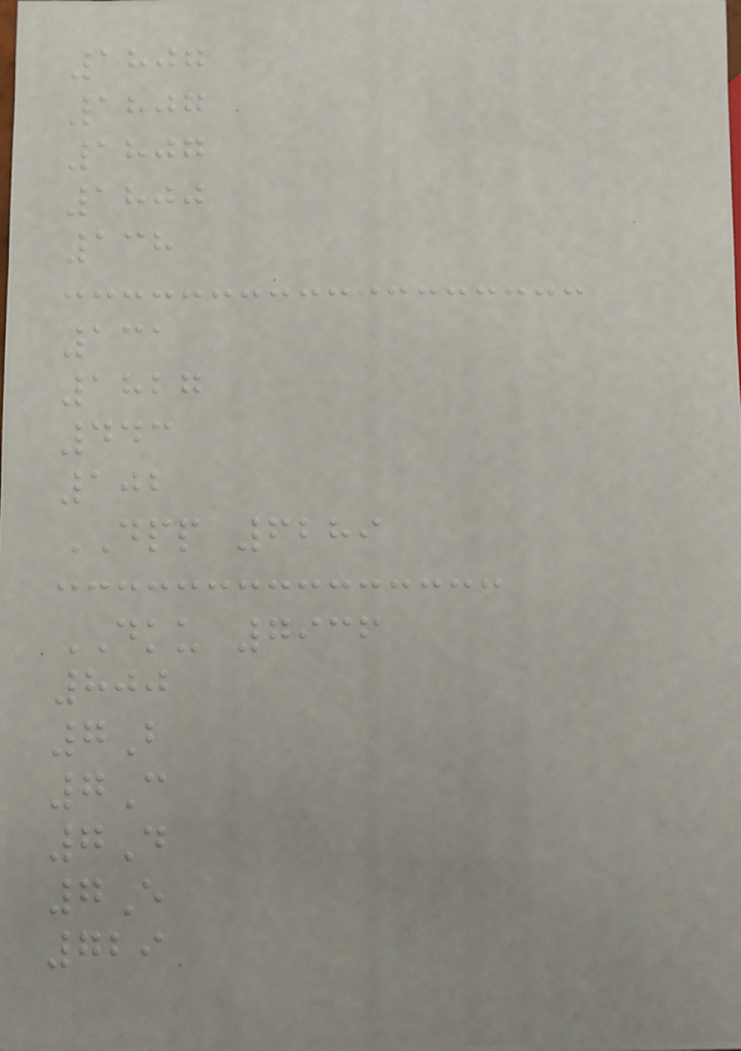1807
1807
1807
1800
138
131
1827
443
102
DPP 6289
DKU 7936
800
7B
7C
7D
7E
729
